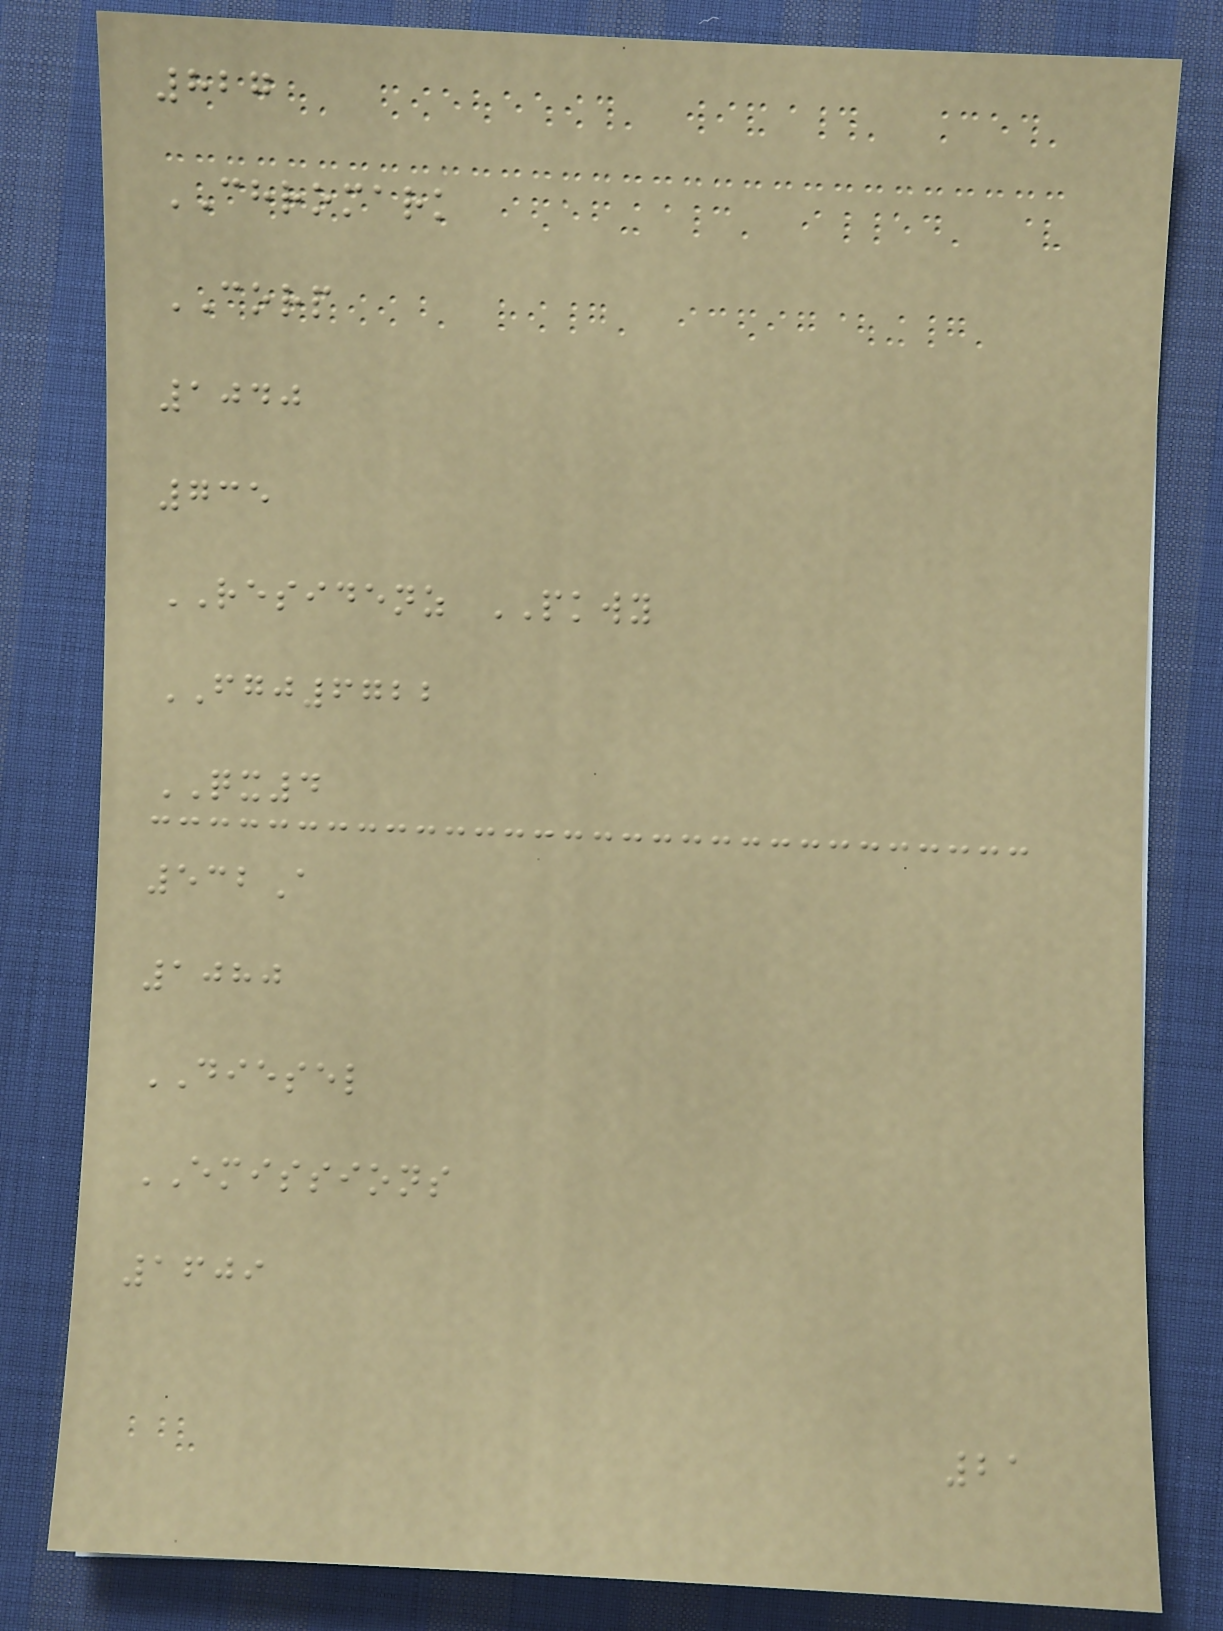827
CHROMARK
CORP
1040
735
RESIDENZ PKWY
FGJ6722
QX4
532A
1080
DIESEL
EMISSIONS
1609
21
